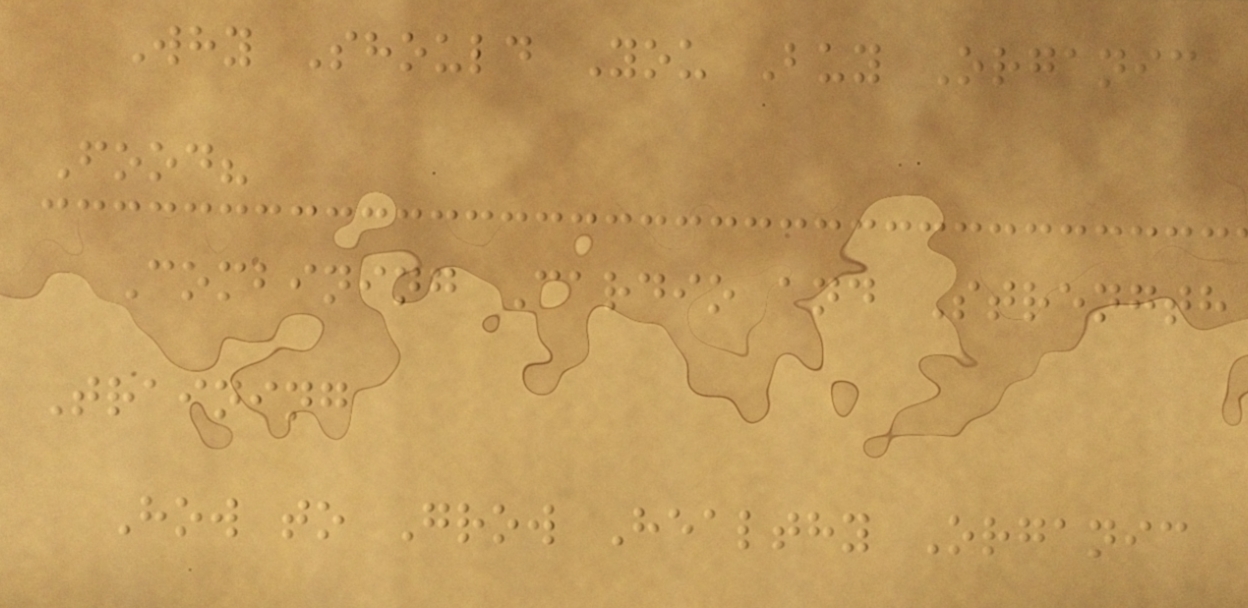Why Should You Buy Organic
Food?
Combining Cardio and Strength
Training
How to Grow Healthy Organic
